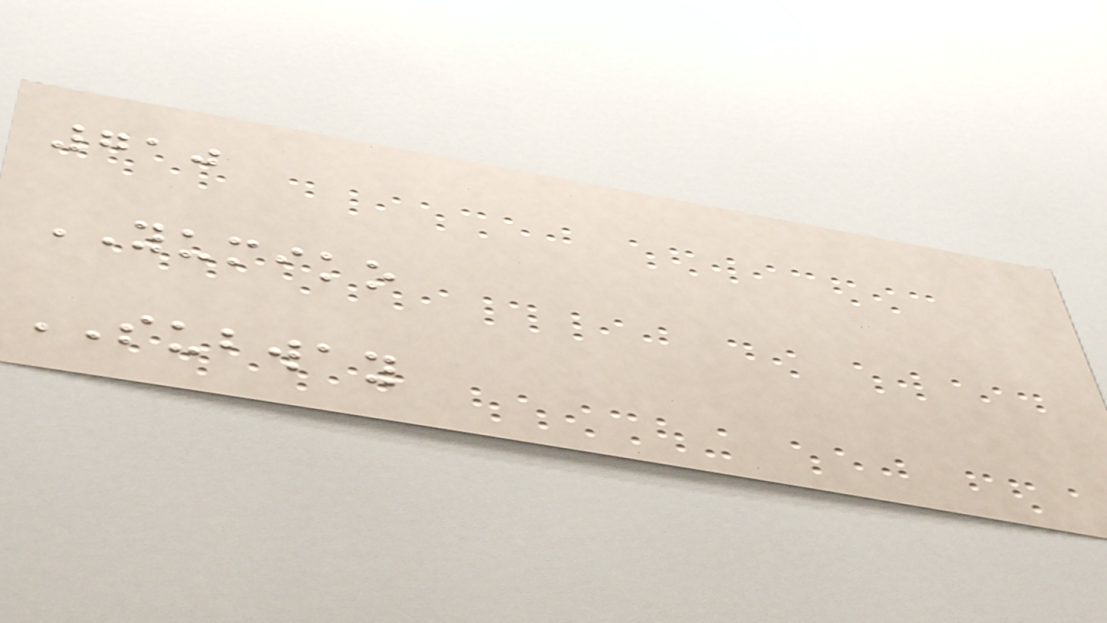710
YUMIKO
SUBWAY
